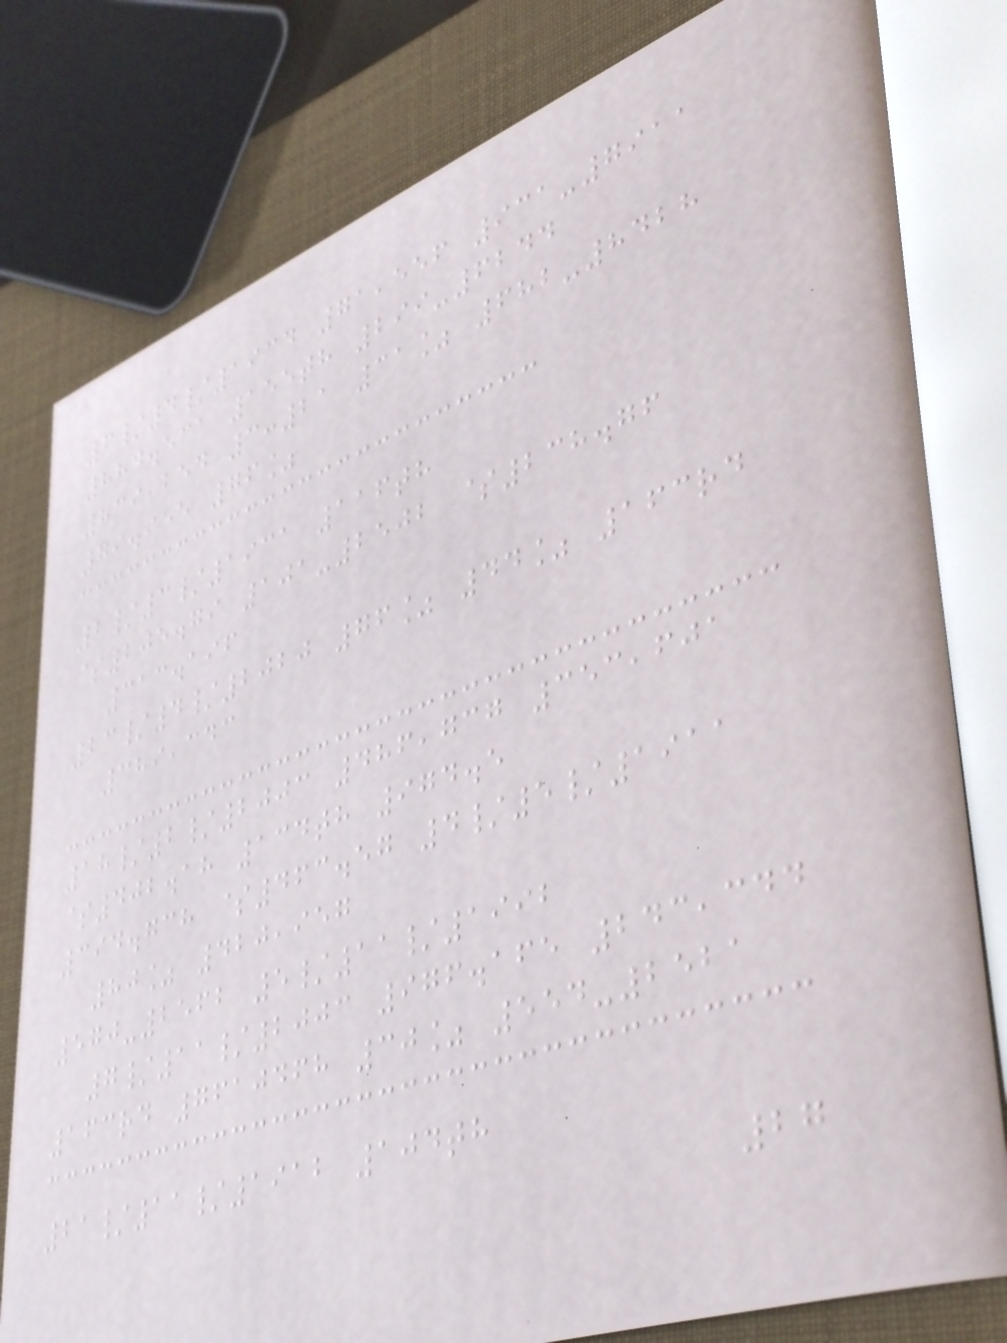6/4/1934 71,556 931-7911
884.531 155th 299-6244
839,254 3:21 31% 682-8428
79.955 76%
2/3/1931 116th
$205.79 101-2502 $238.76
313.196
23/4/2020 76% 44% 163rd
389,343
18/2/2003 486,737 353,601
$402.18 134th 974.5
394.738 $463.57 4/5/1911
80% 420,957
570-2562 5/11/1992
7/11/2003 976.165 243,344
163rd 7610468 30% 554-2521
21/11/1912 104th
27
